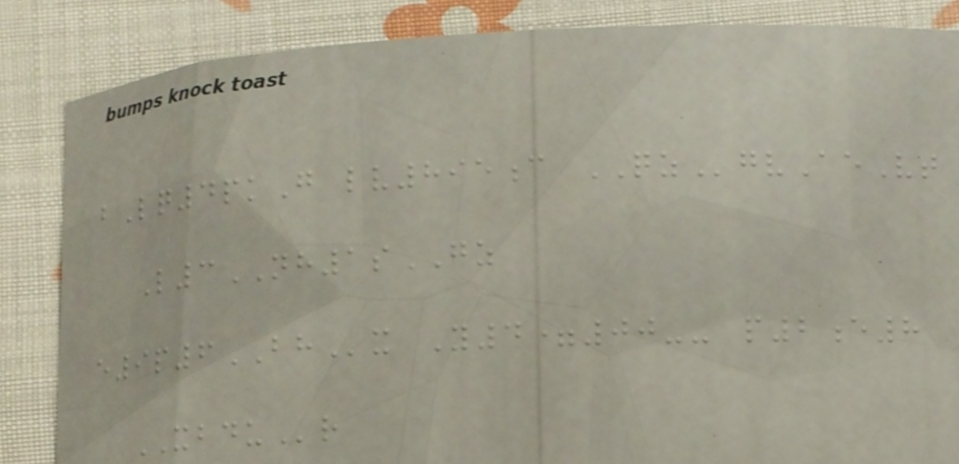bLq4pkG lv895c QZgvAeVt
L3NH1sGZ
e9p6BHx Y4=00-- p2e8
XBDUr
